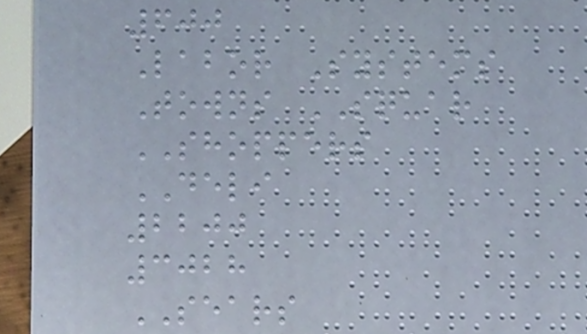600
Labor Systems
Towns SQUAR
SHOPPERS
DELI
2200
3028
SEARS
